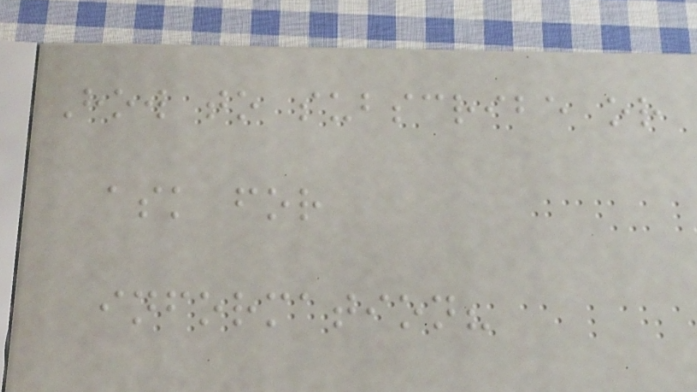How to subscribe or
ask for
information?
